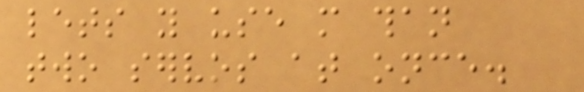lets you use more than
two servos at once.
